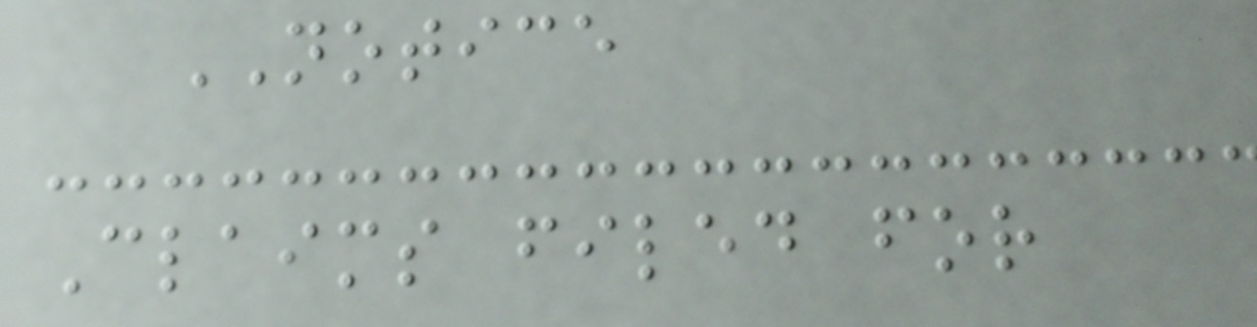NOTICE
Claims filed for
